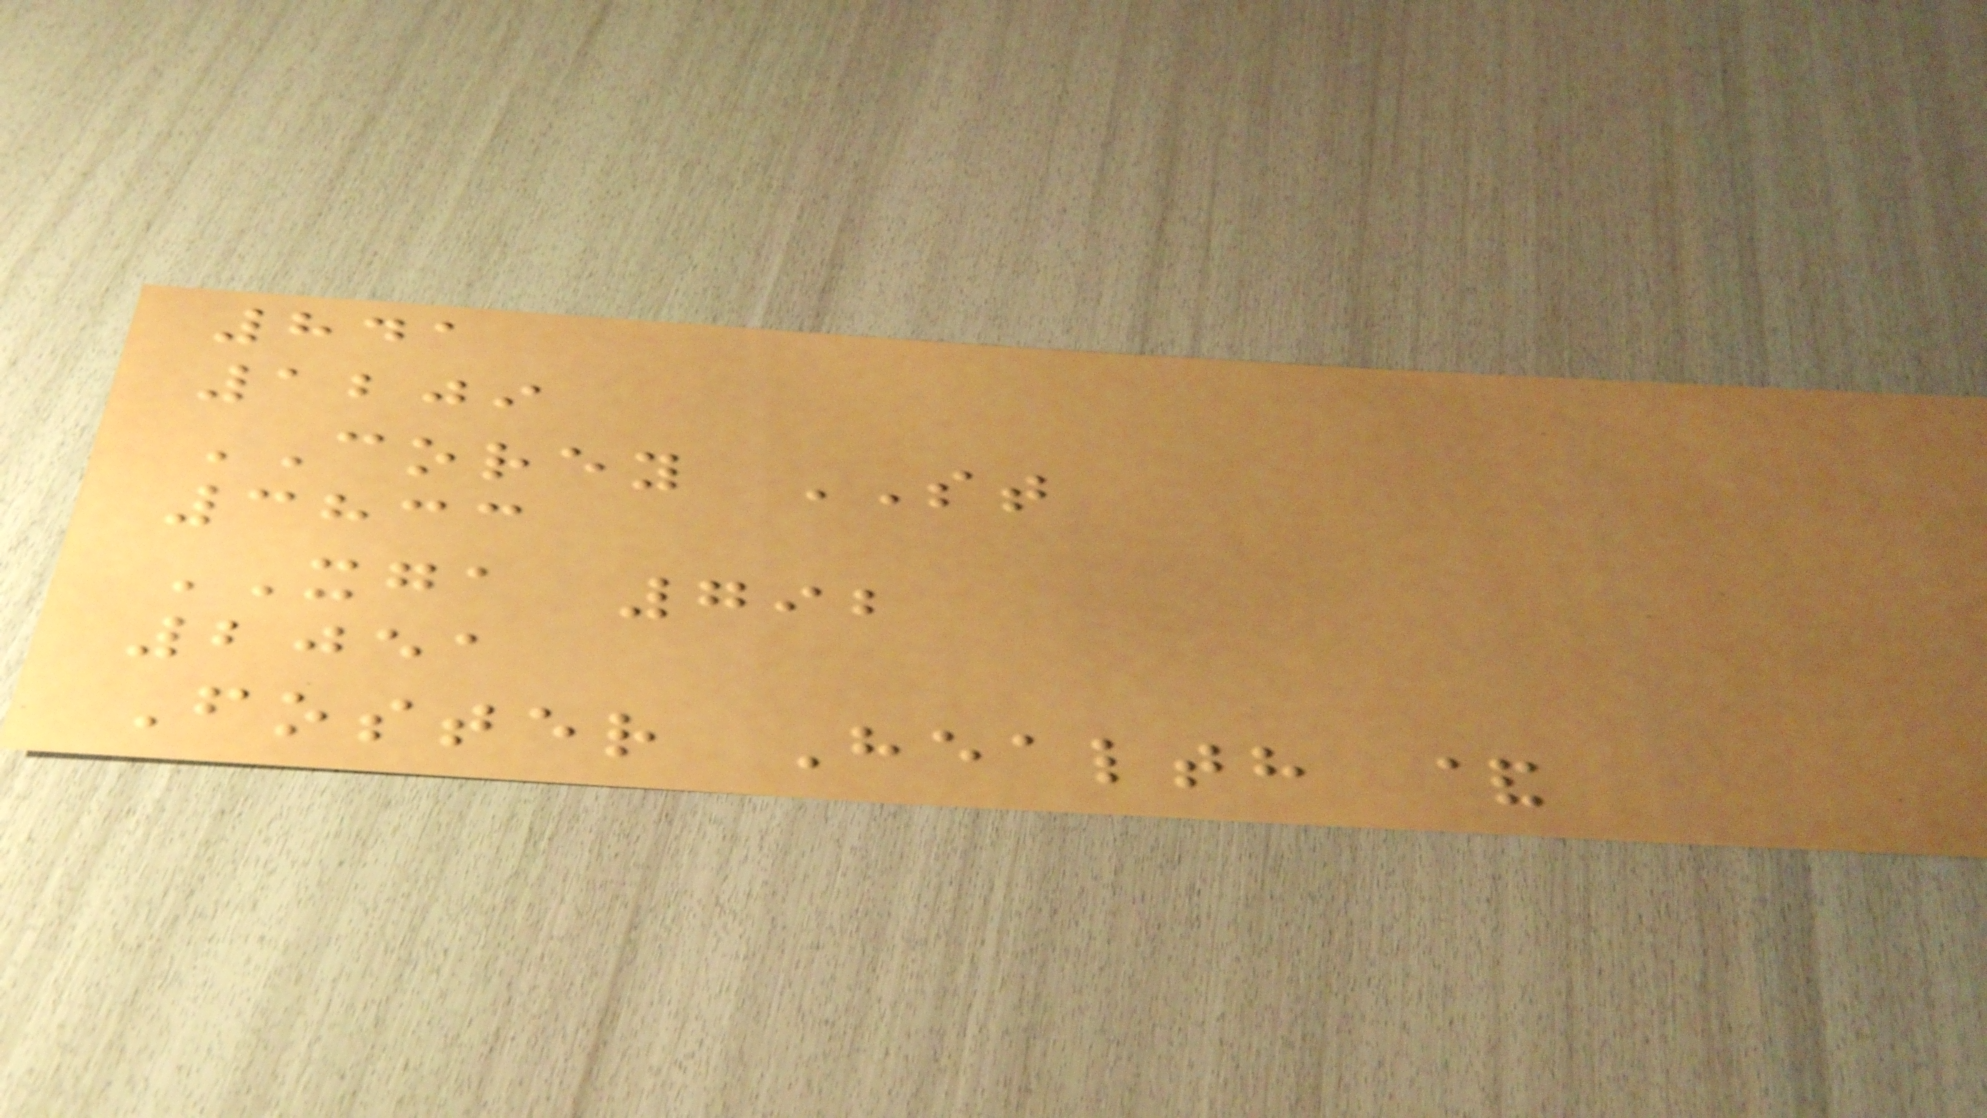841
1209
COREY ST
3833
XGA 792
2051
Foster Health &
